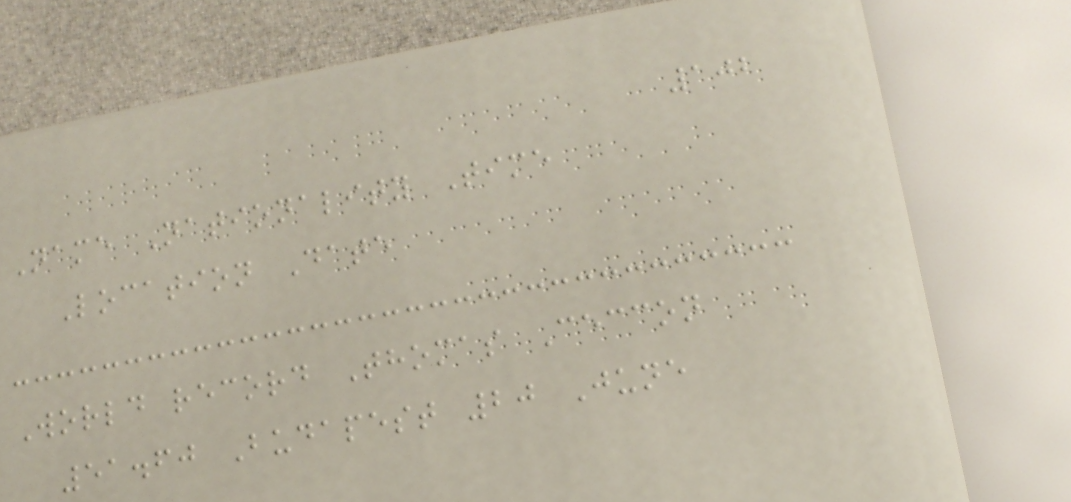102
Name Nationality Time
Location Date
World record Thomas Ceccon
51.60 Budapest 20 June
